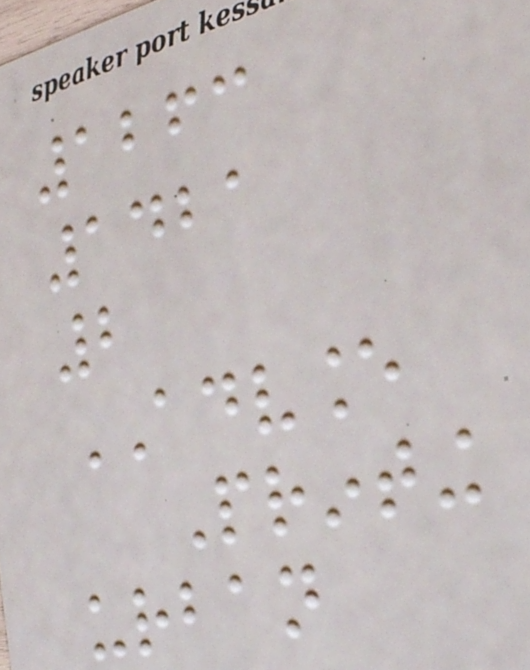1263
1421
2
ADVANCE
Printing
urban
